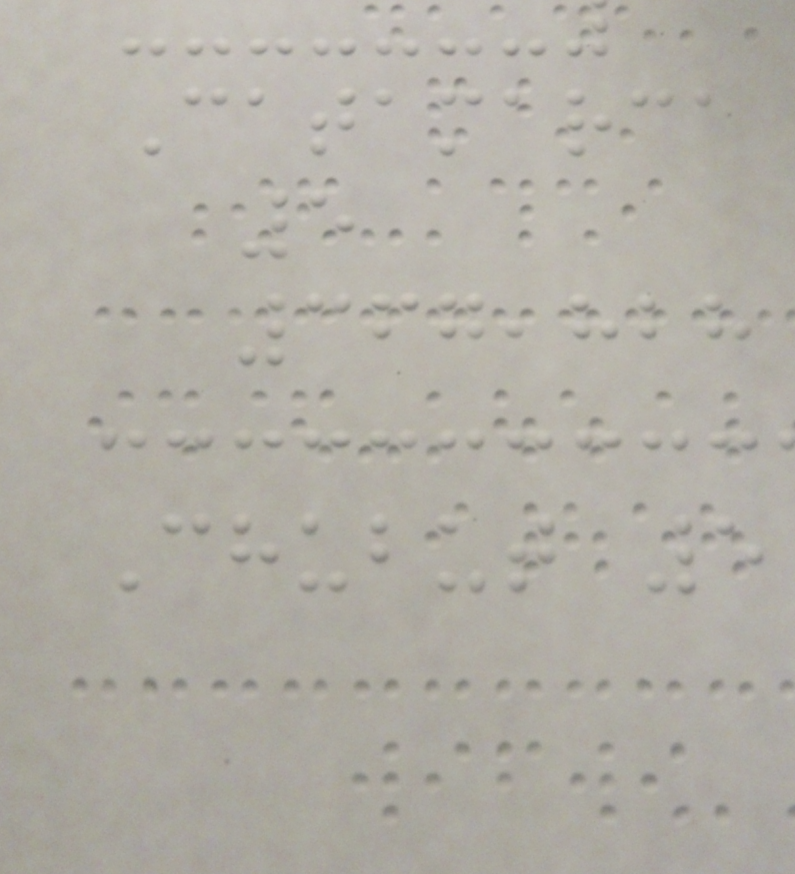Catamarca
5
367,828
Chubut 5
